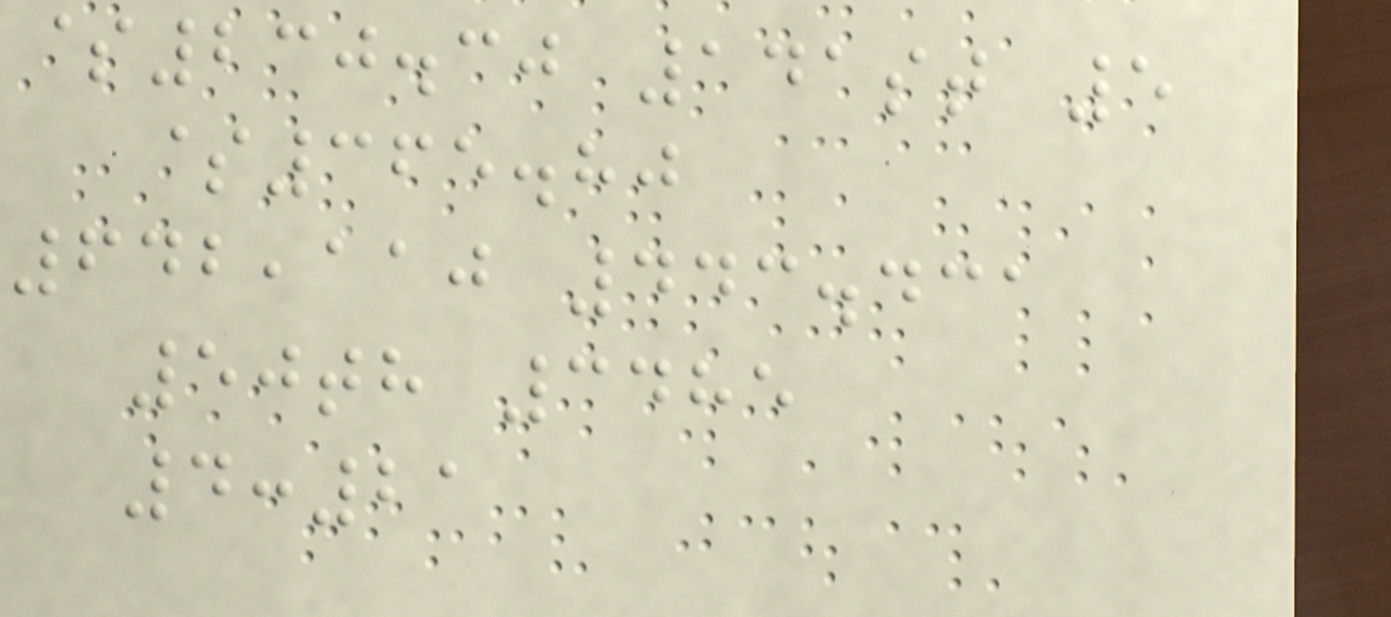$230.30 141st 5
$365.80
642,110 443.431
50th 3485
4:21
